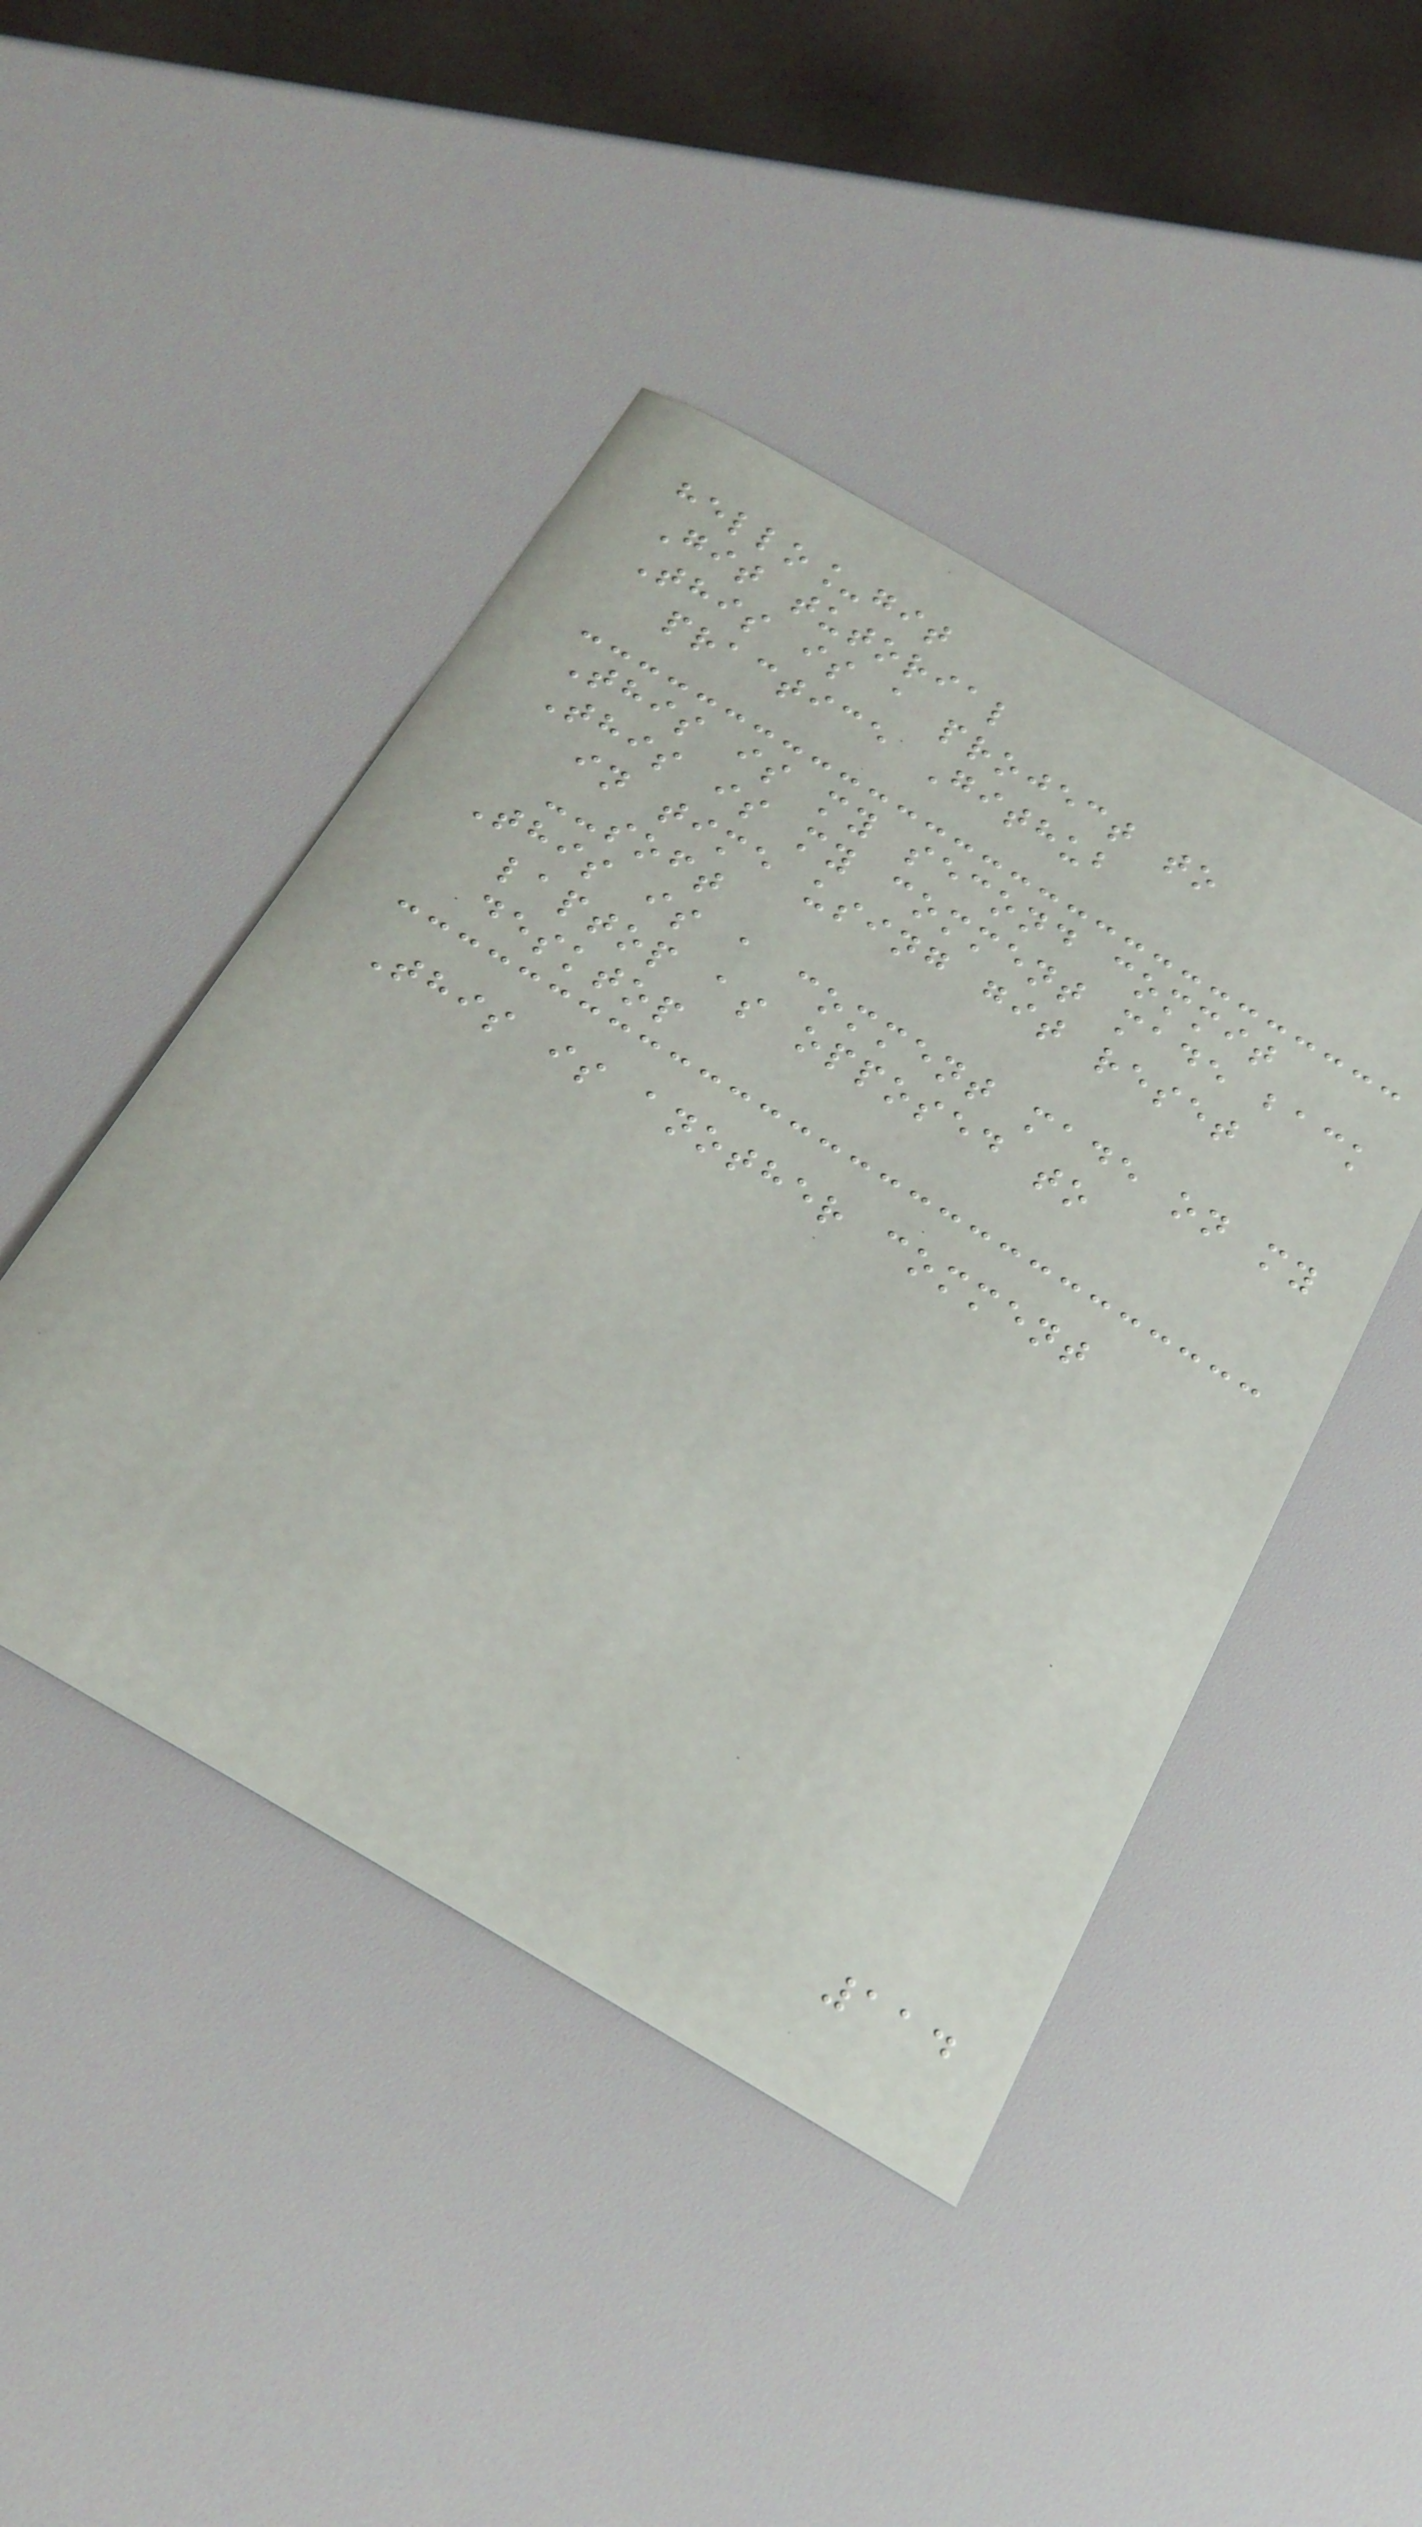hello_git
Git tutorial
This is a project to
practice Github
This is my second commit
This is my comment made back
in time using git reset
--soft
This is a comment made on my
laptop as opposed to
desktop
This is another comment
114
